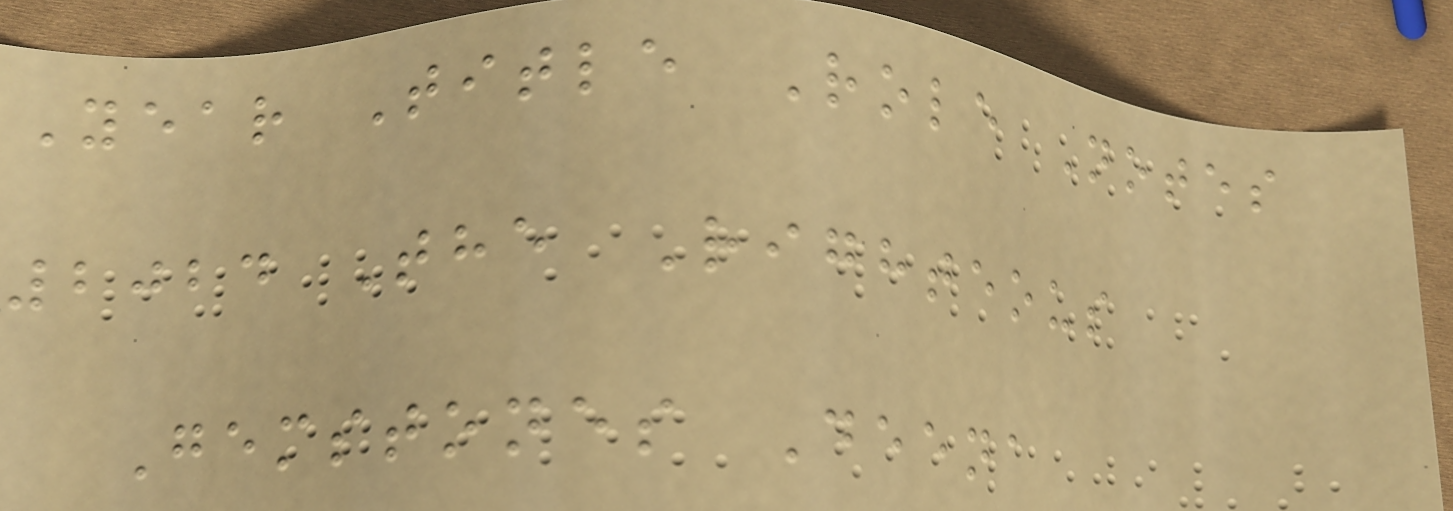Year Title Role Notes
2024 The Righteous
Gemstones Deena
